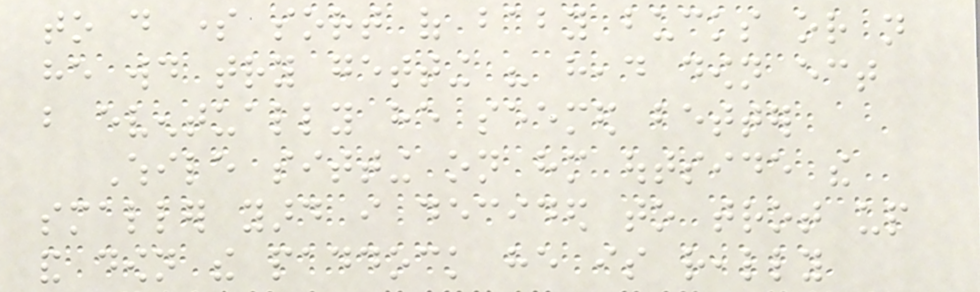to do some sort of baby bucks or not
he would try getting his head down ect
but eventually he seemed better
While sitting on him outside the
smaller yard i decided to trot up
and down the paddock he is really
